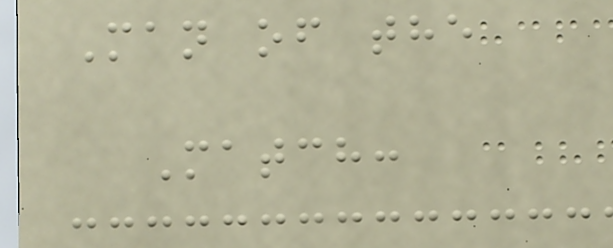Man of the
Match:
